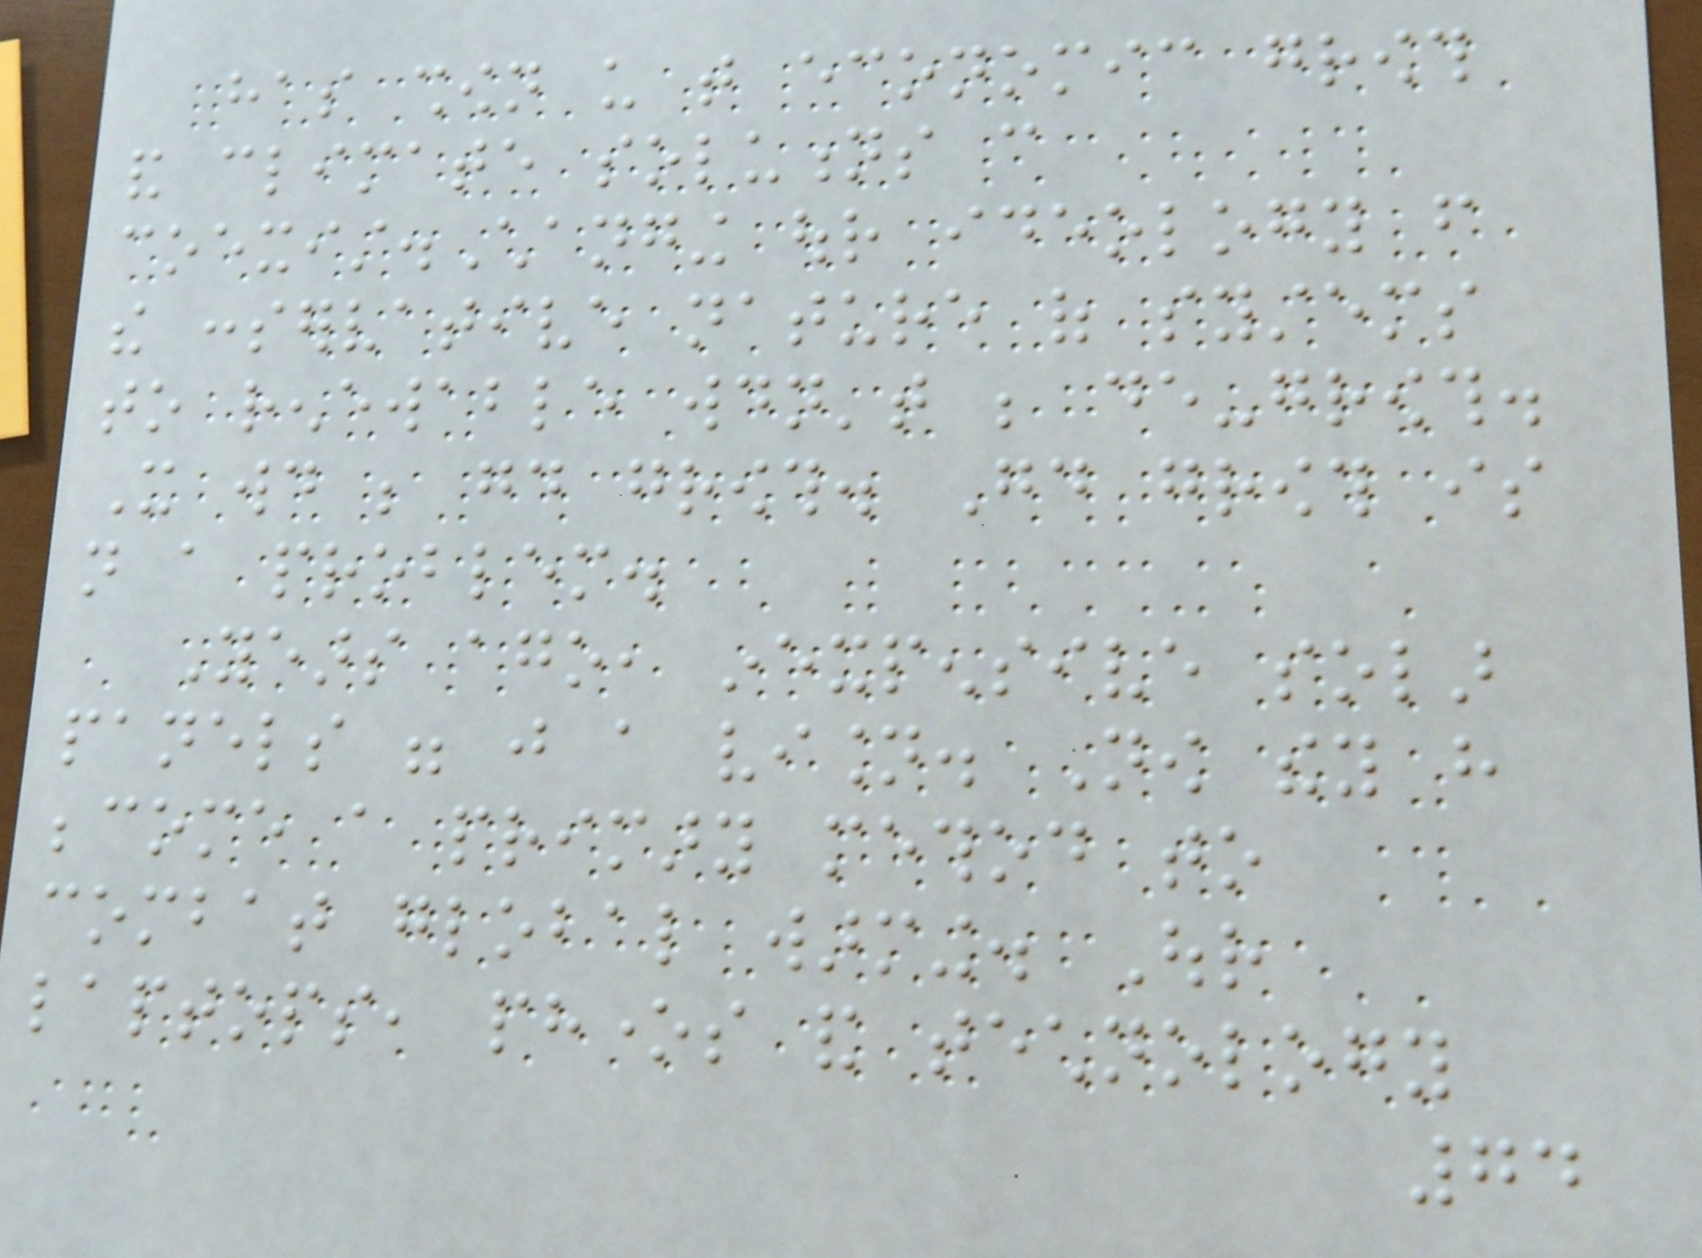has shown us that economic growth
and climate solutions can
coexist.Changing our ideology from
the conservative nature of systems
to renewable wouldn't be de-growth.
It would be good growth. Good growth is
not a problem.
Years ago, inexpensive solar
panels were just a vision. Now they have
become a primary method to
combat global warming. Our
laptops, phones and technology
74
